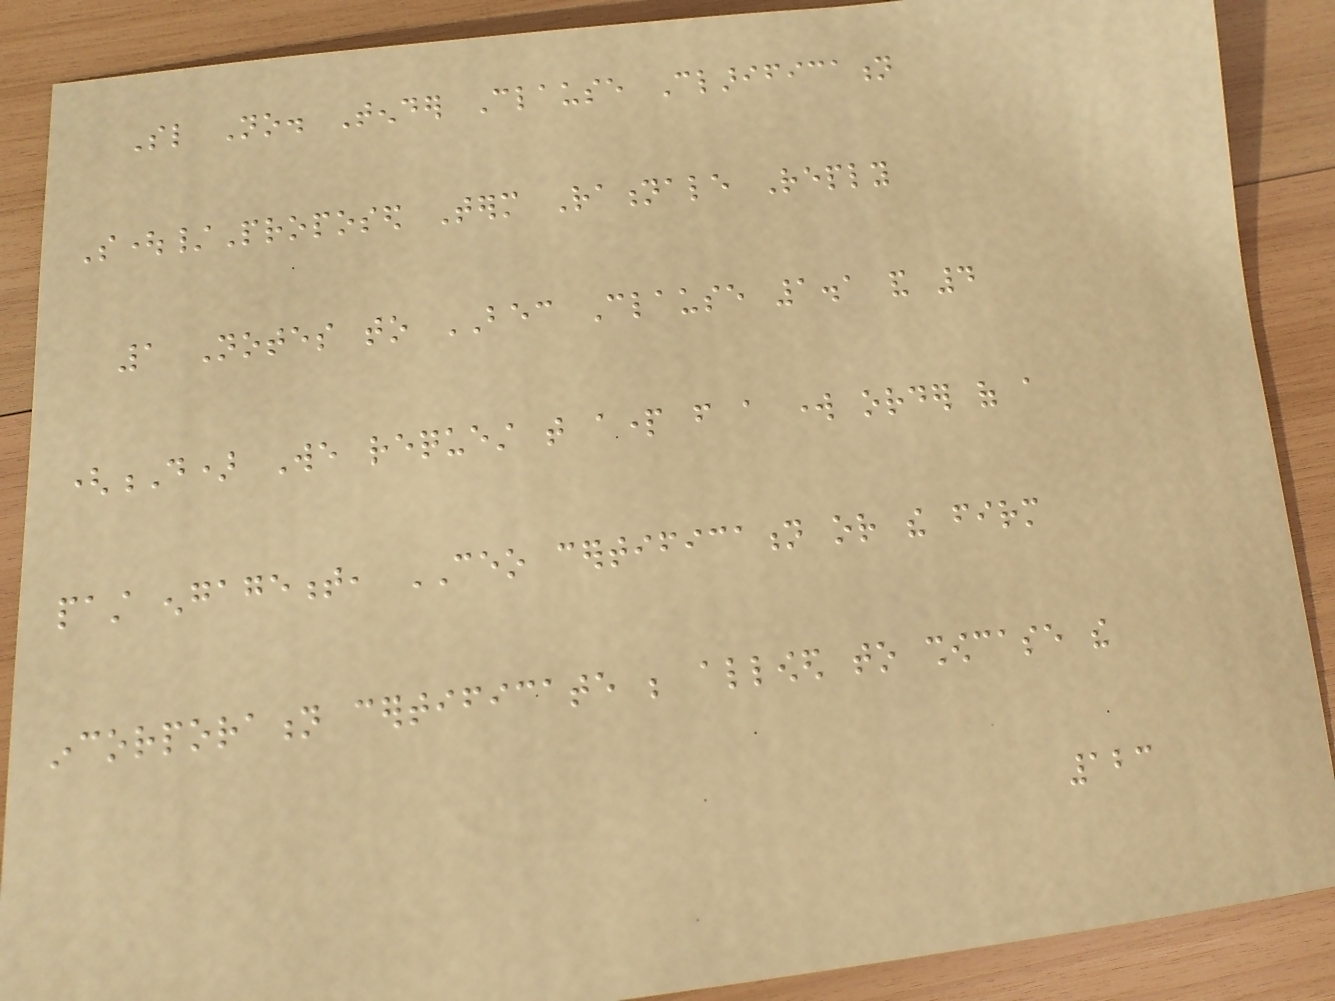Sl No. Tender Clause Clarification
Sought/Proposed Term Rationale Reply
1 Notes to BEC Clause 1.1 and 4
(D) We request that apart from a work order of a
past engagement, CEO certification or the firm
incorporation certificate be allowed to showcase the
123
